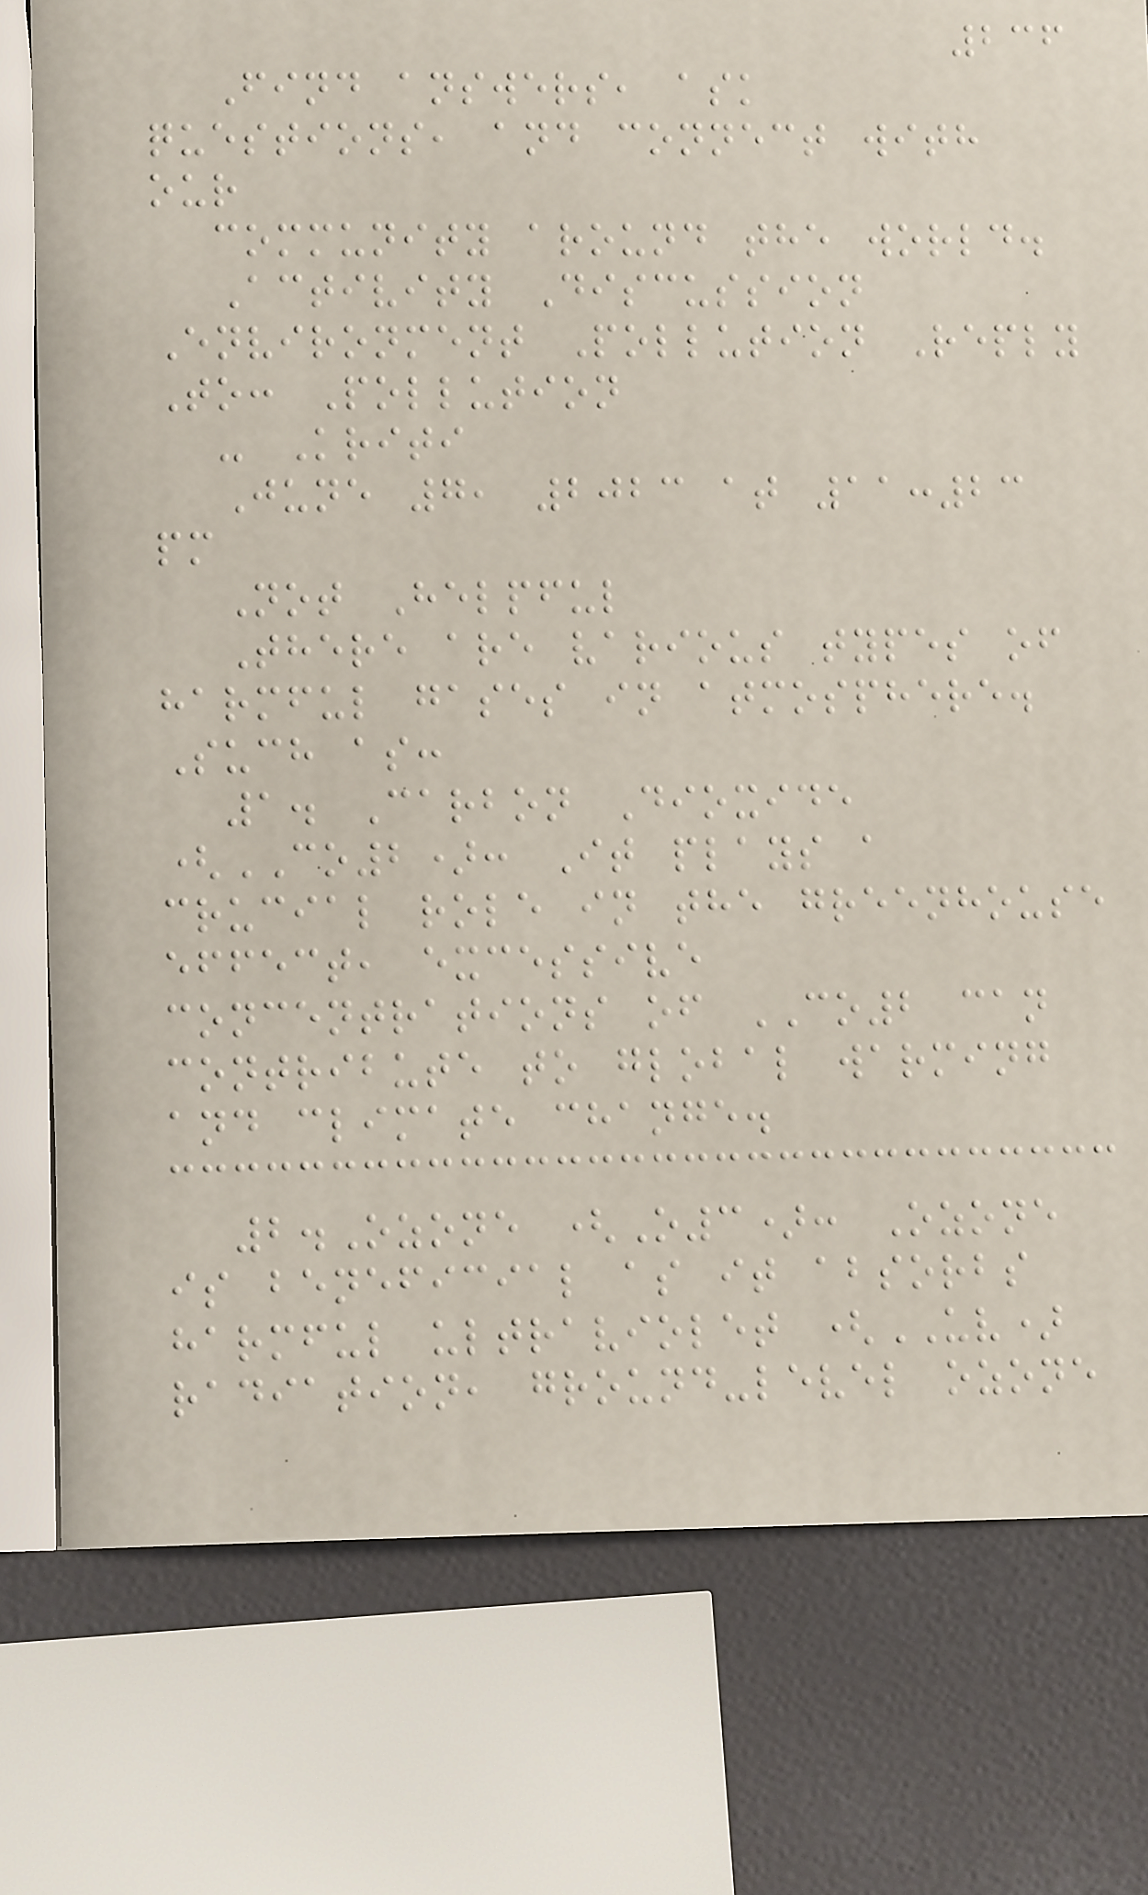236
Find answers, ask
questions, and connect with
our
community around the world.
Activity Discussion
Environment Pollution Reply
To: Pollution
- Kriti
June 7, 2023 at 11:23
pm
Not Helpful
There are various types of
harmful gases in atmosphere.
Such as:
1. Carbon Dioxide
(CO2): It plays a
crucial role in the greenhouse
effect, excessive
concentrations of CO2 can
contribute to global warming
and climate change.
2.Ozone (O3): Ozone
is beneficial as it absorbs
harmful ultraviolet (UV)
radiation, ground-level ozone
